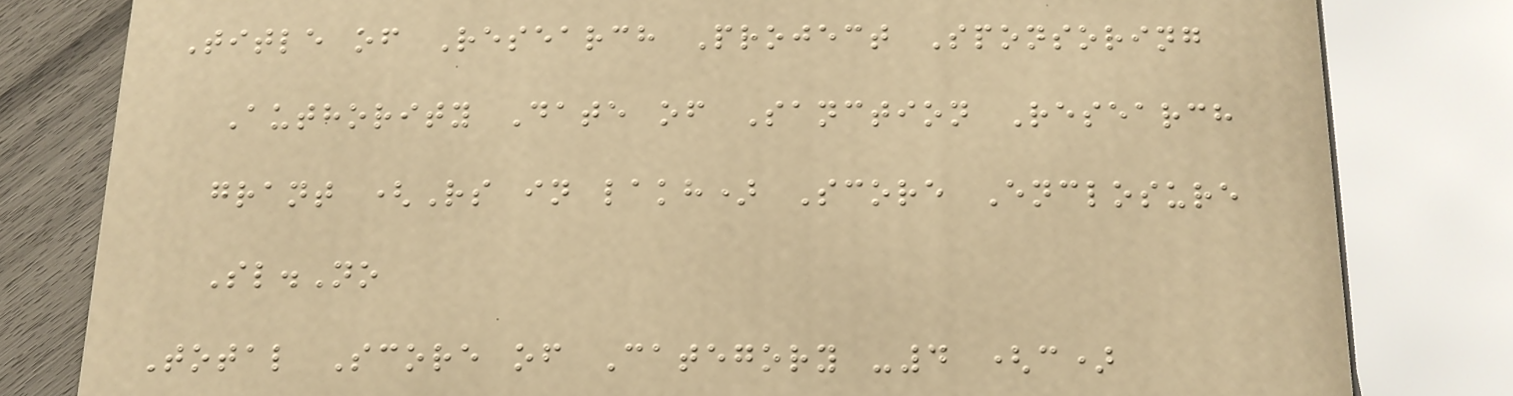Title of Research Project Sponsoring
Authority Date of Sanction Research
grant (Rs in lakh) Score Enclosure
Sl.No
Total Score of Category -4 (c)
